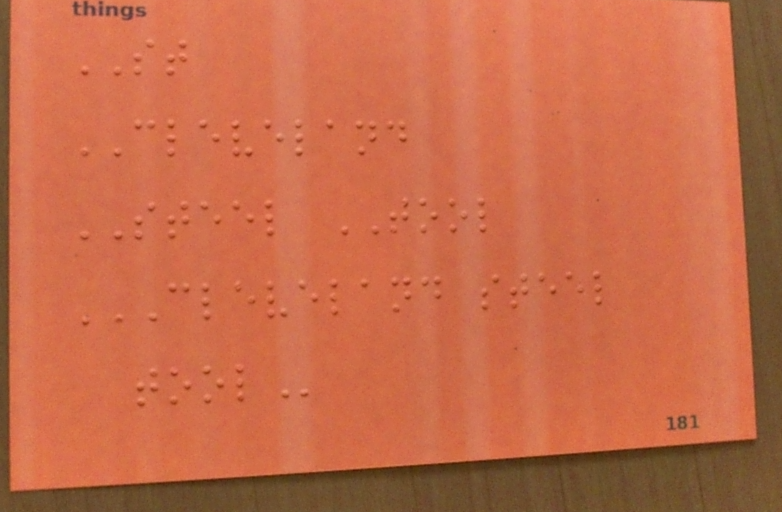ST
CLEVELAND
STEEL TOOL
CLEVELAND STEEL
TOOL
